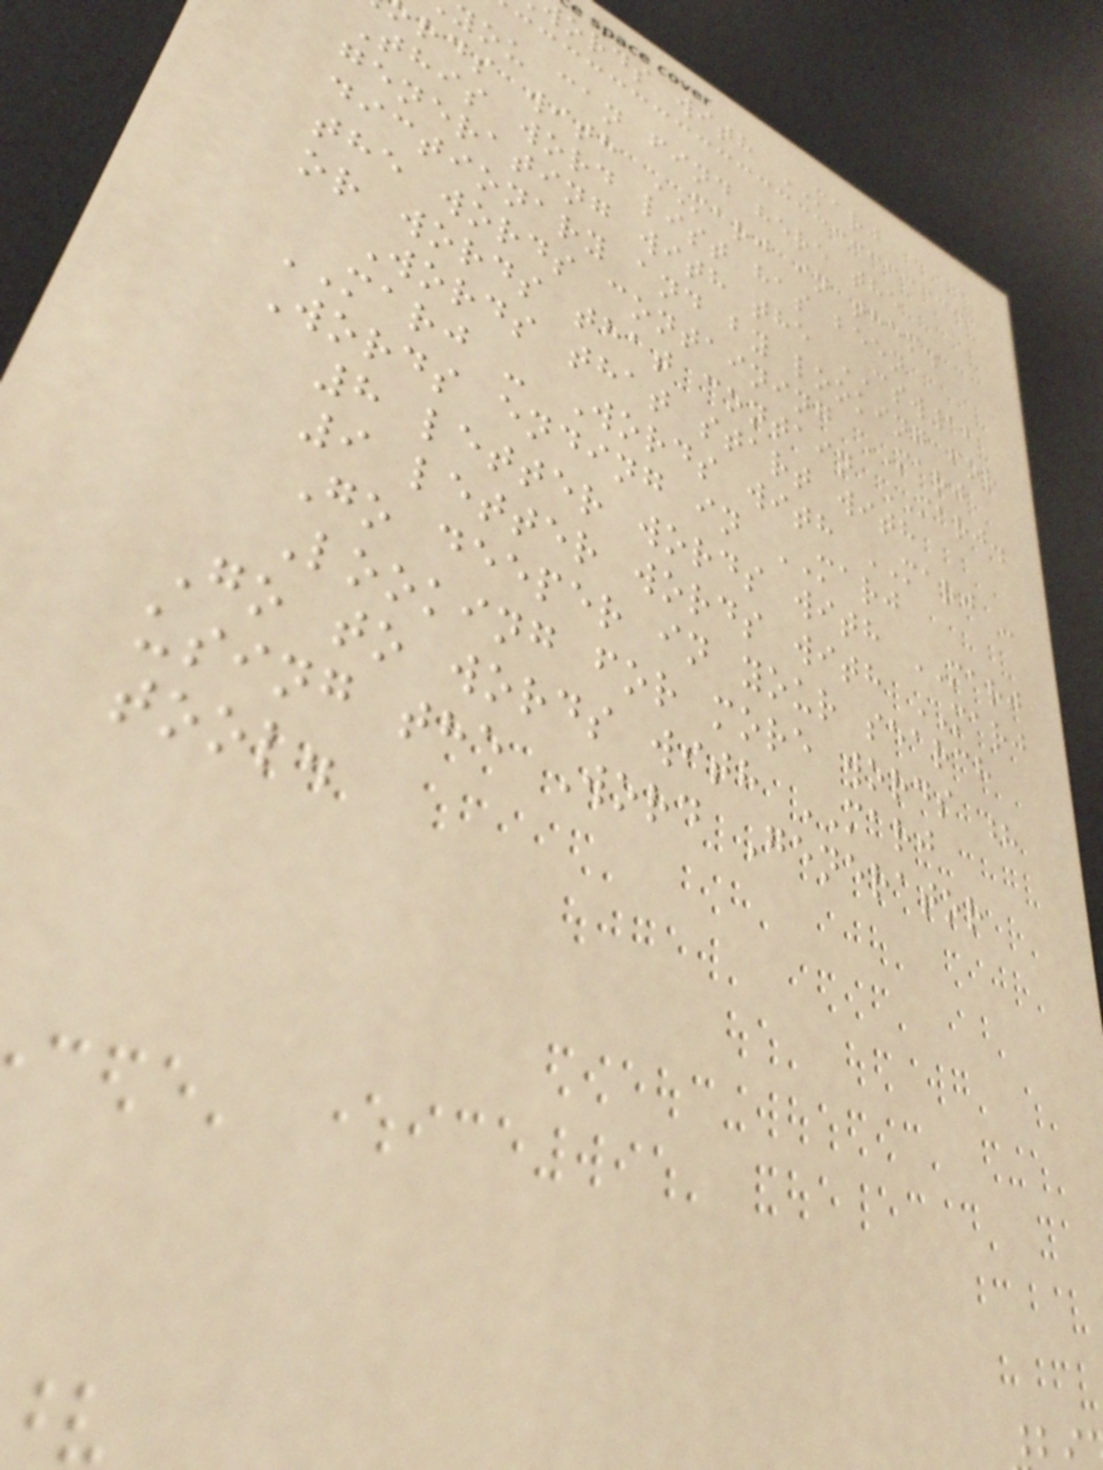ords with MARJ
you can find here the
rds with MARJ in them.
This word list has been
generating with the CSW12
dictionary and by looking for
the words containing MARJ
or words that contain MARJ.
Words that start with
MARJ - Words with MARJ -
Words ending in MARJ
8 letter words with MARJ
9 letter words with MARJ
Go deeper in your search
Looking for more words ?
Go to words with MARJ
using the Word Generator
tool.
